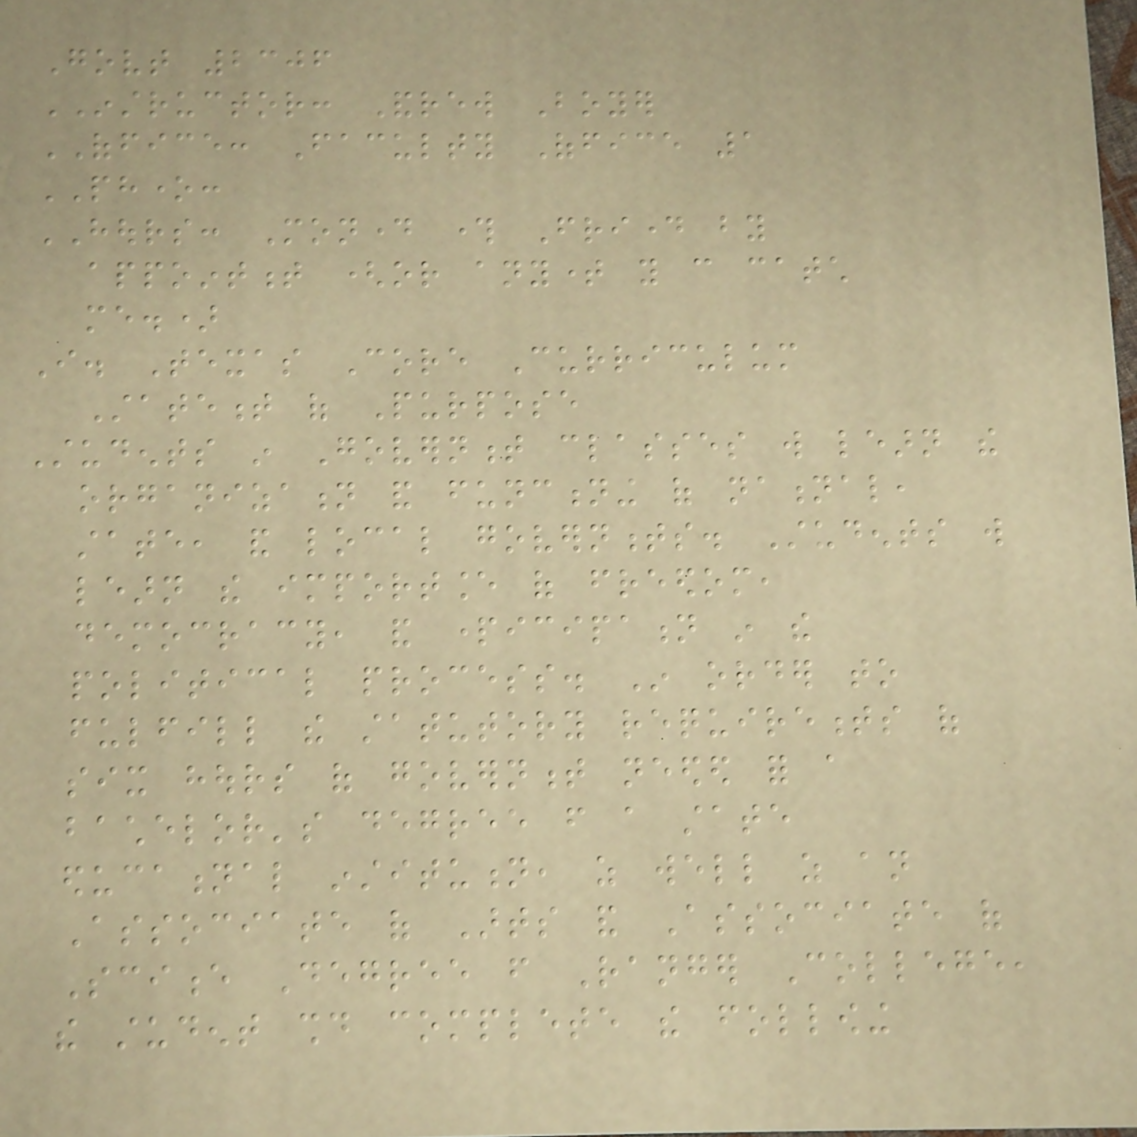Govt 2306
INSTRUCTOR: Andrew Boyer
OFFICE: Faculty Office 1
PHONE:
HOURS: Monday through Friday by
appointment (or anytime you can catch
me.)
I. Texas Core Curriculum
Statement of Purpose
Students in Government classes will learn the
organization and functioning of national,
state, and local governments. Students will
learn the importance of freedom,
democracy, and participation in the
political process. In order to
fulfill the statutory requirements of
six hours of government needed for a
bachelor's degree from a state
educational institution, as well as an
Associate of Arts and Associate of
Science Degree from Ranger College,
the student should complete the following
